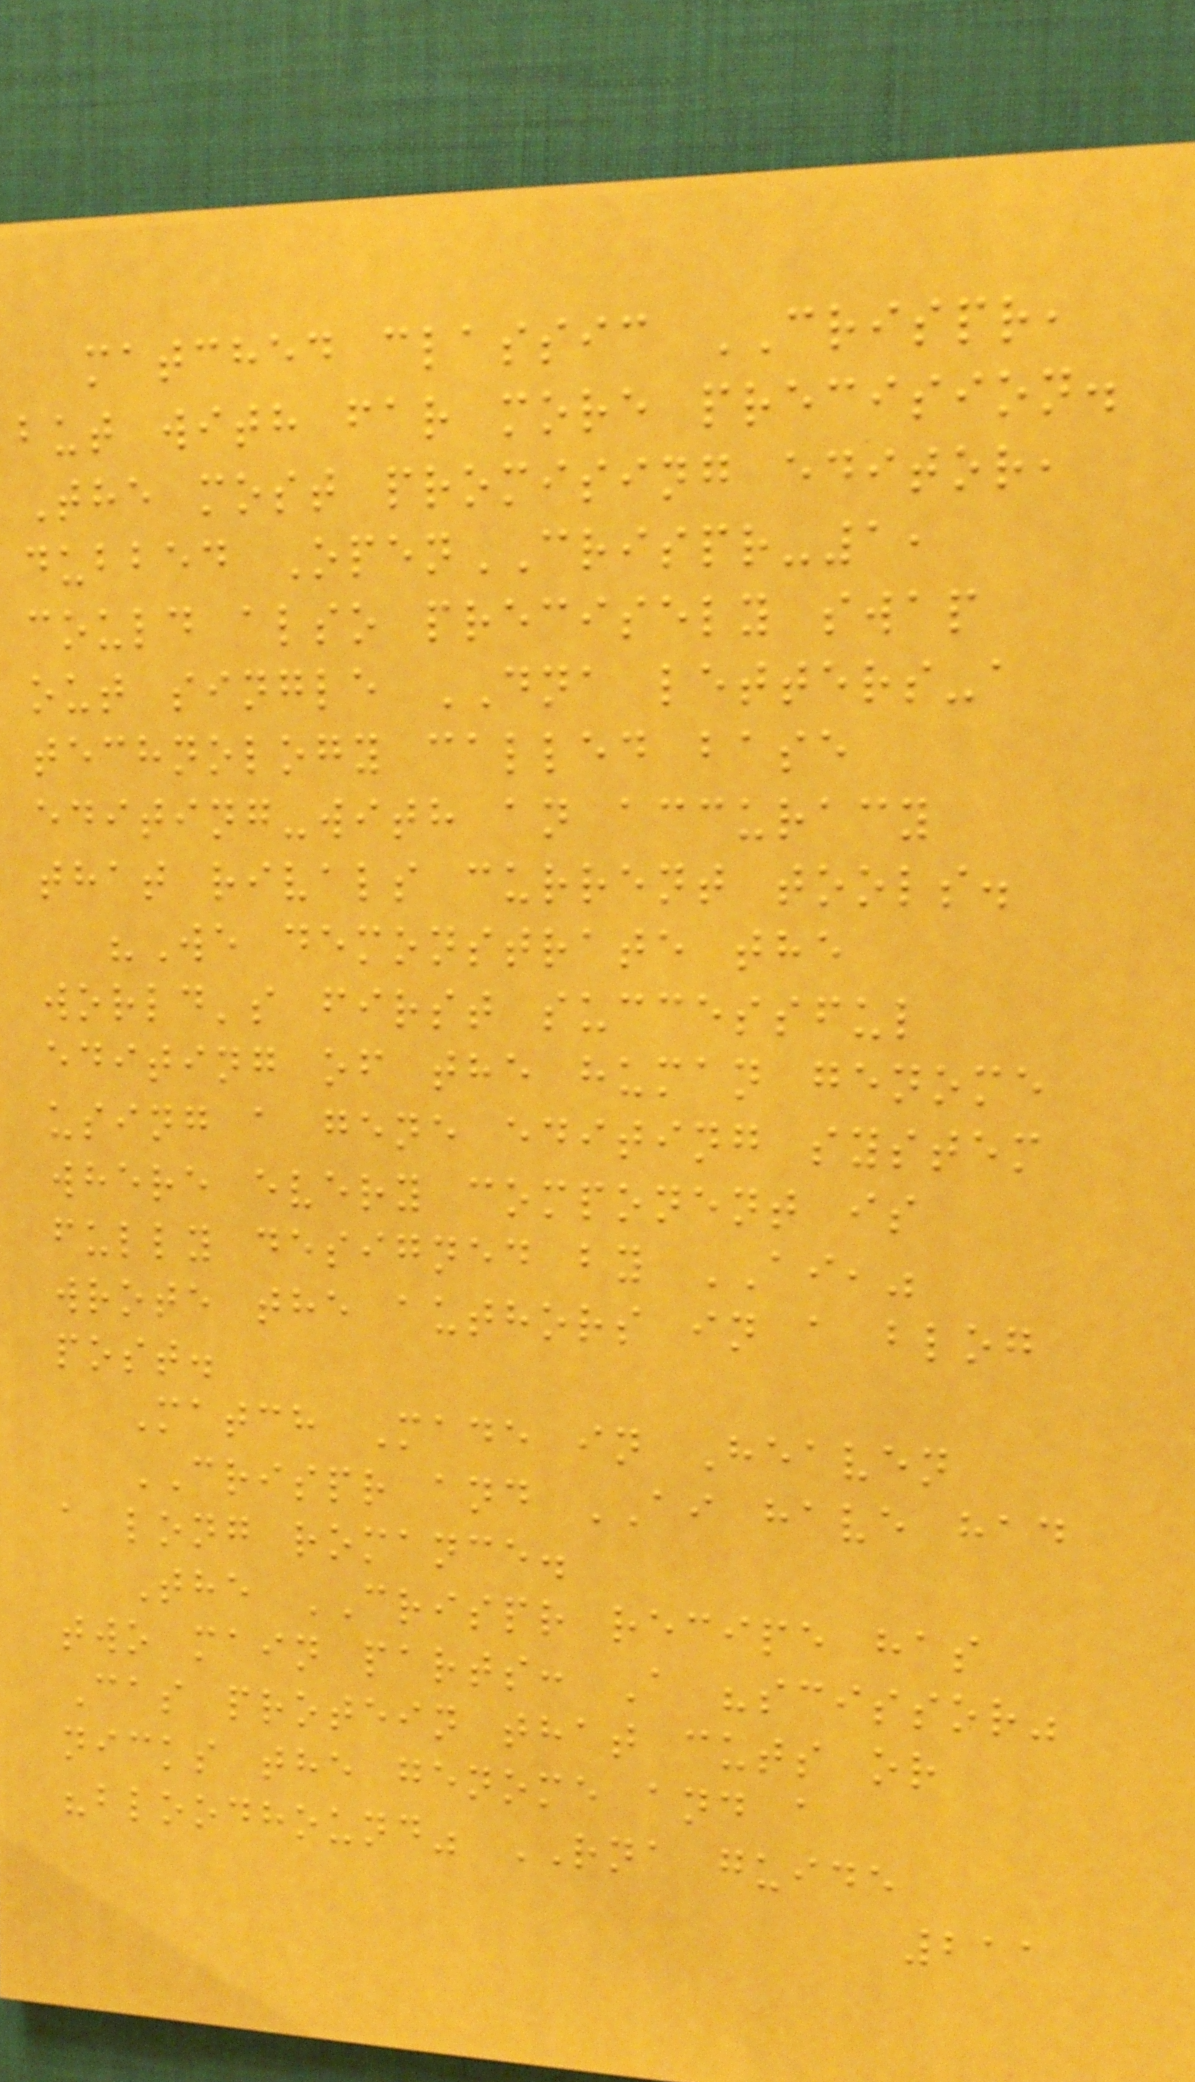matched classic CRISPR,
but with far more precision.
The most promising editor,
dubbed OpenCRISPR-1,
could also precisely swap
out single DNA letters-a
technology called base
editing-with an accuracy
that rivals current tools.
"We demonstrate the
world's first successful
editing of the human genome
using a gene editing system
where every component is
fully designed by AI,"
wrote the authors in a blog
post.
Match Made in Heaven
CRISPR and AI have had
a long romance.
The CRISPR recipe has
two main parts: A "scissor"
Cas protein that cuts or
nicks the genome and a
"bloodhound" RNA guide
211
